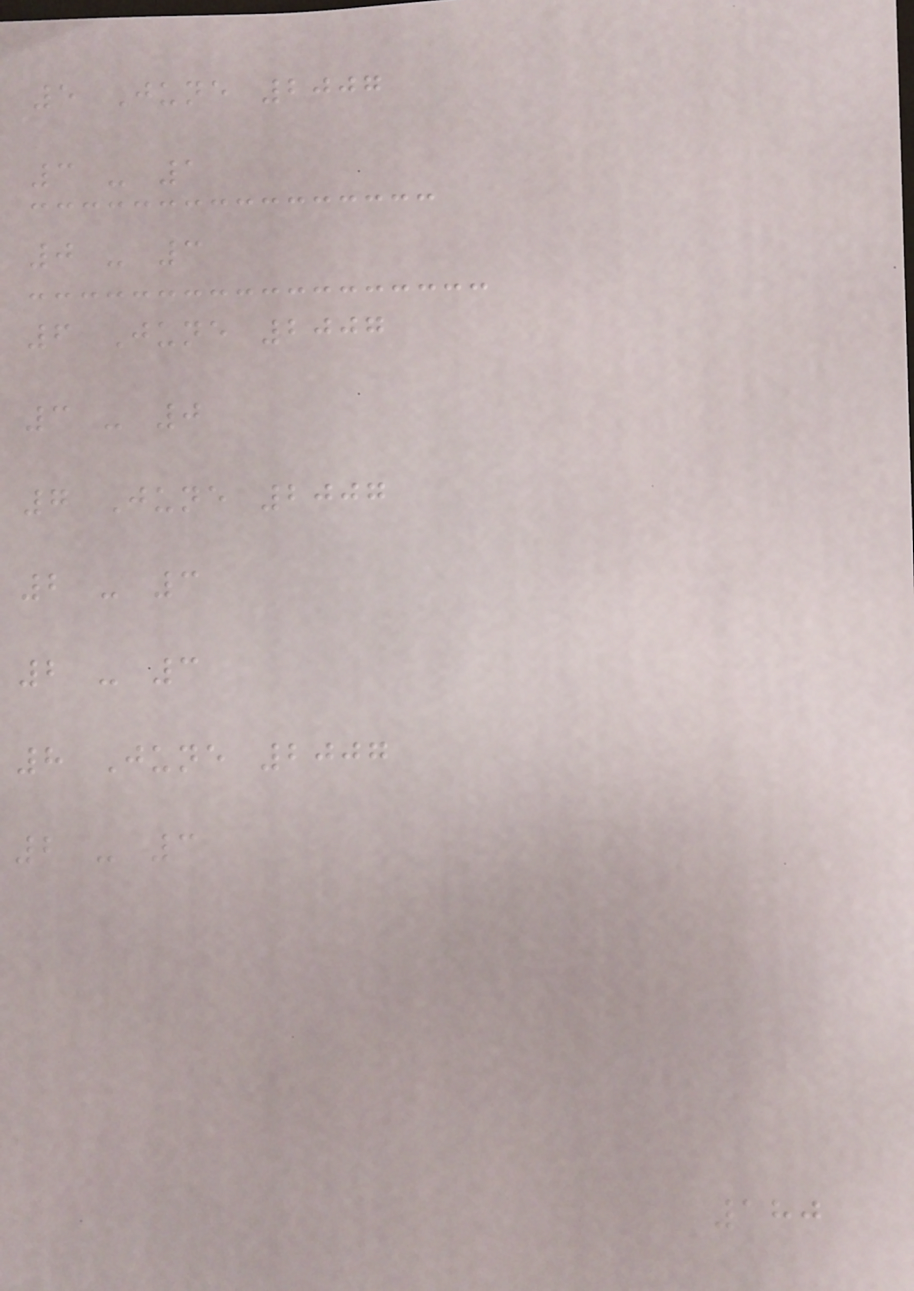5 June 2007
3 - 1
0 - 3
6 June 2007
3 - 0
7 June 2007
2 - 3
2 - 3
8 June 2007
2 - 3
180
